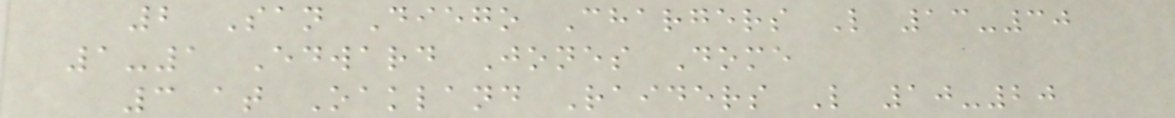2 San Diego Chargers L 13-30
1-1 Edward Jones Dome
3 at Oakland Raiders L 10-20
